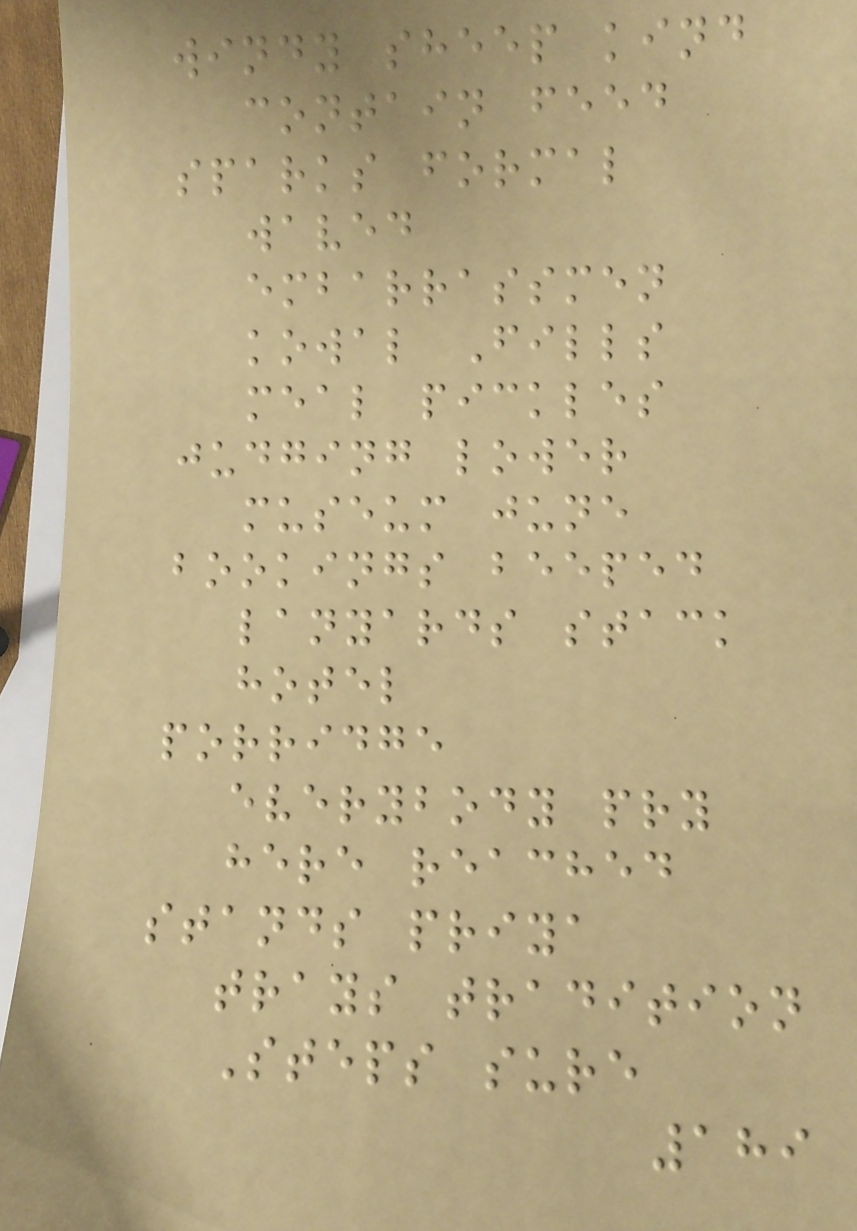windy sheep kind
contain feed
sparks formal
waved
embarrassmen
kowal Fills
meal pickles
judging lower
museum june
bookings beeped
lanyards stack
hotel
porridge
everybody pry
here reached
stands priya
trays tradition
Steps sure
189
